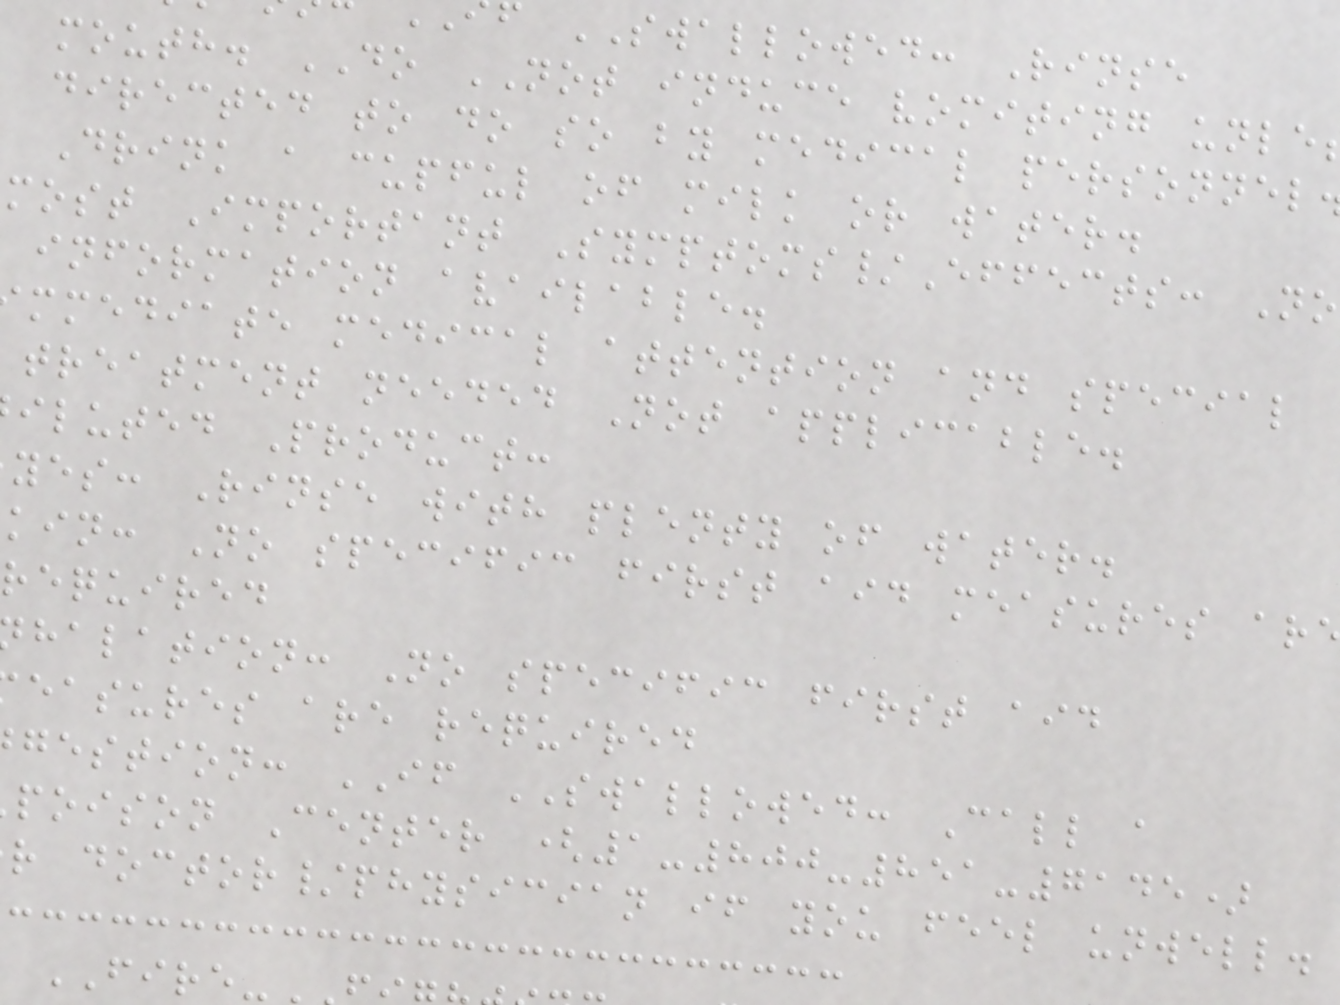f SWALLOWED: Rinse
mouth. DO NOT induce vomiting unle
directed to do so by medical personnel
Drink a cupful of milk or water.
most Important Symptoms/Effects: No
information available.
mmediate medical attention and special
treatment needed Not applicable.
iluted Product:
yes: Rinse with plenty of water.
kin: No specific first aid measures ar
required
halation: No specific first aid
easures are required
gestion: IF SWALLOWED: Call a
poison Center (1-800-851-7145)
r doctor/physician if you feel unwell.
